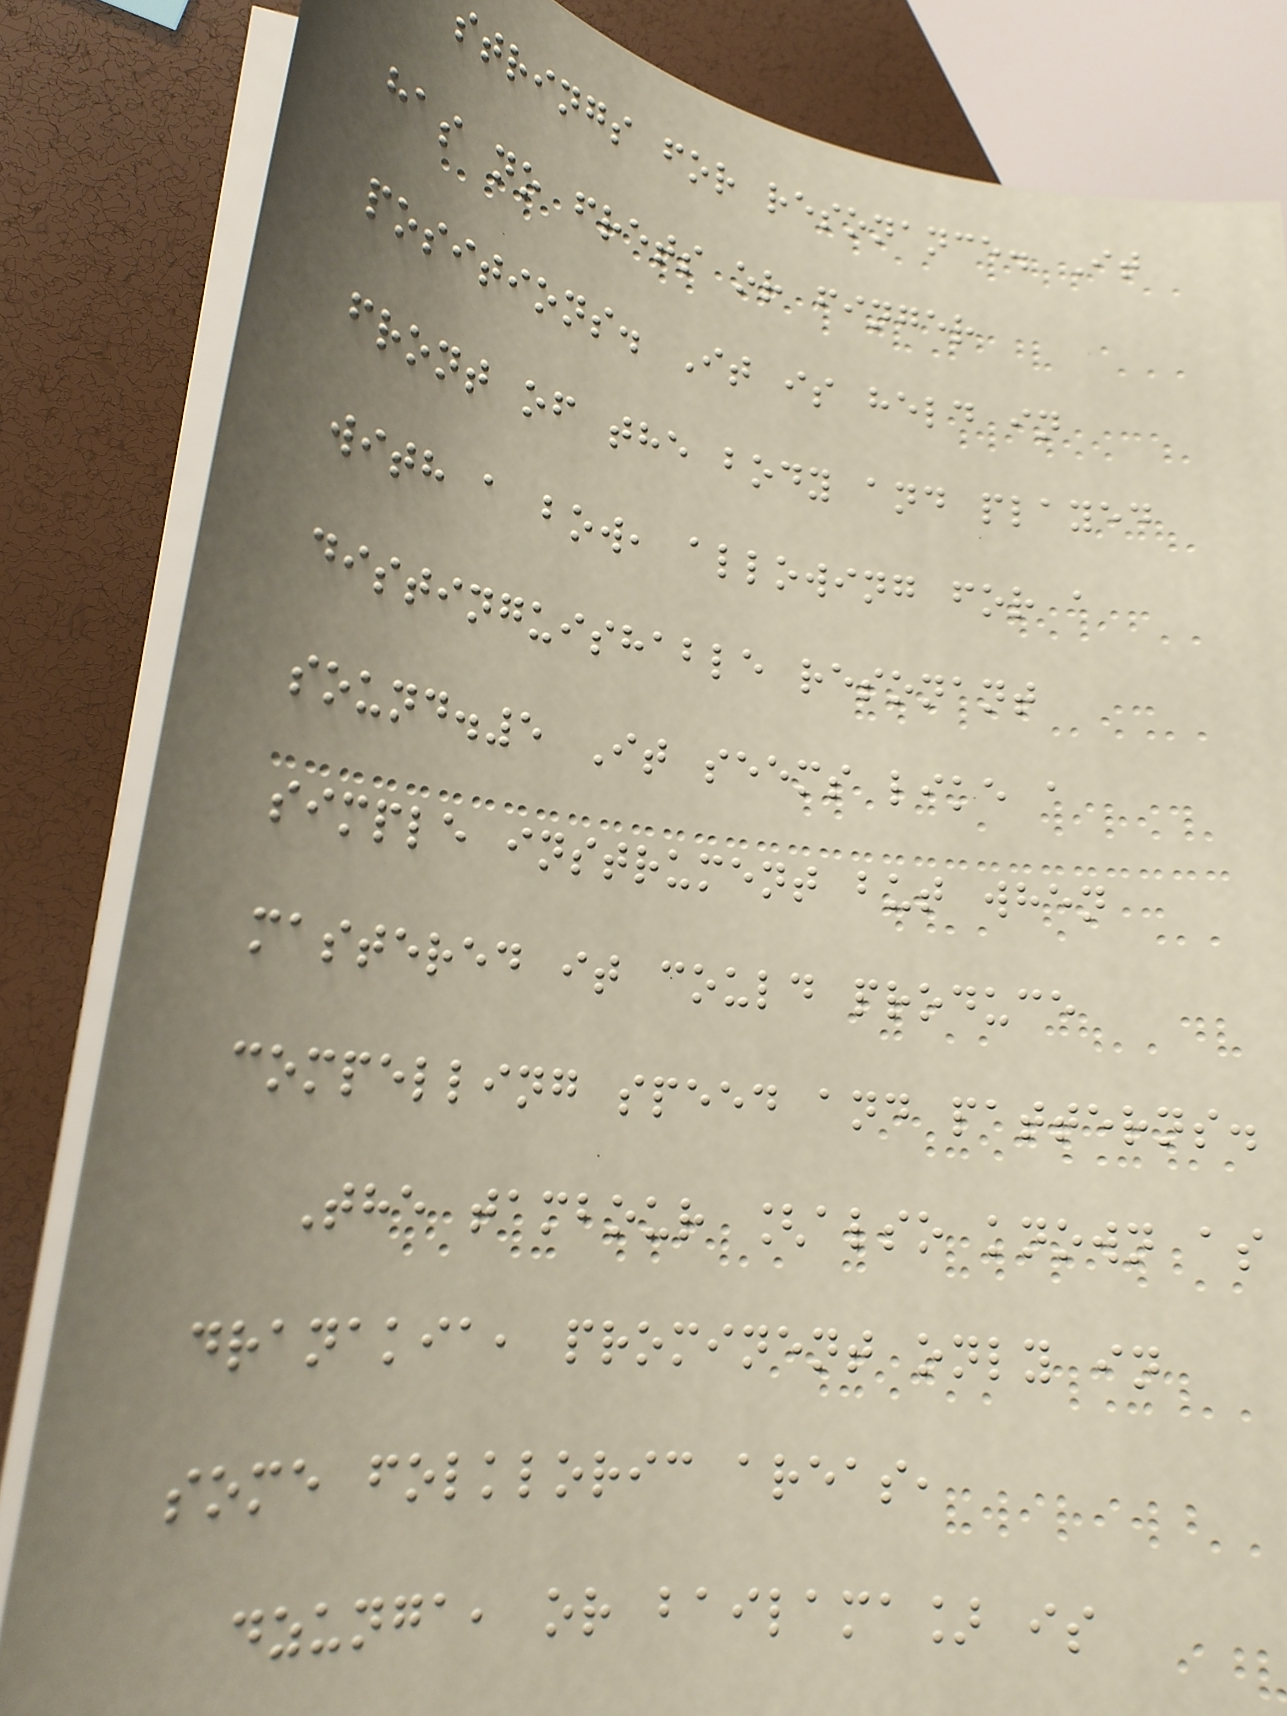strings for resonance. It
has no frets or finger
positions. It is held in
front of the body and played
with a bow, allowing for a
distinguishable resonant
sound.5 It seems like a
simple instrument but when
mastered it could produce
compelling speed and patterns.
The tambour [also known as
dranakia, prominent only in
some folkloric areas,
dzunga, or bailama] is
